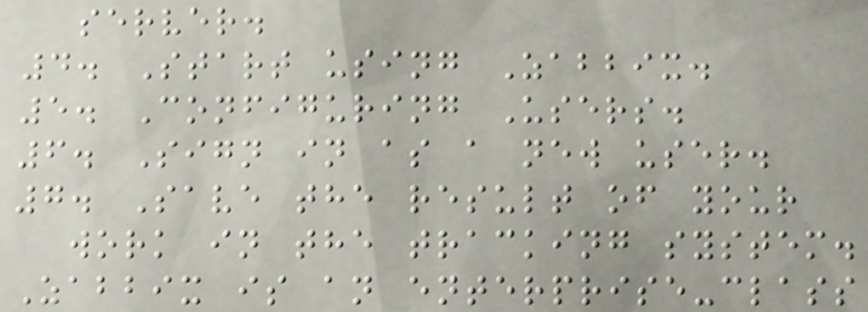server.
4. Start using Zabbix.
5. Configuring Users.
6. Sign in as a new user.
7. Save the result of your
work in the tracking system.
Zabbix is an enterprise-class
